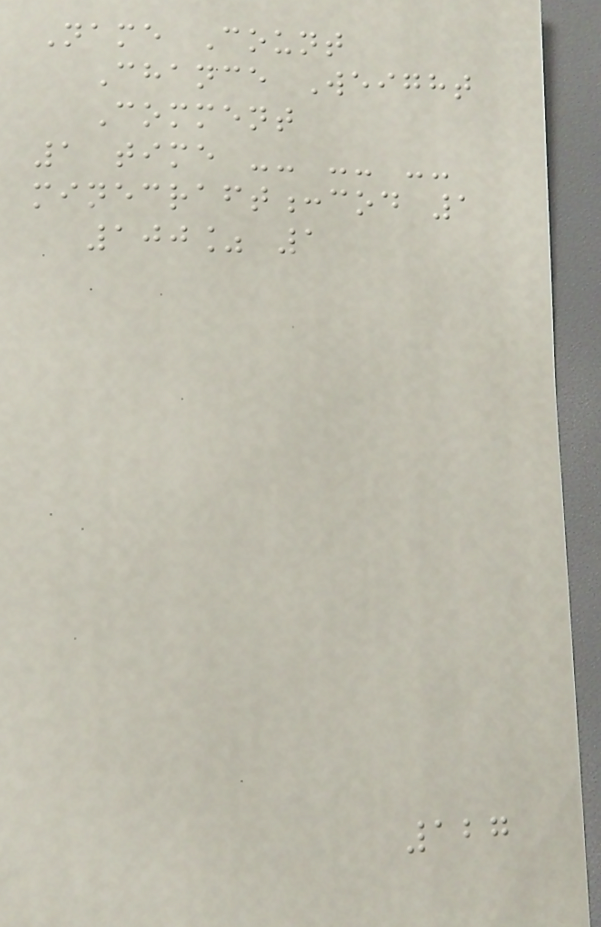Name Count
Chance Weight
Comment
1 time -- -- --
minecraft:cod 1
100% 1
127
